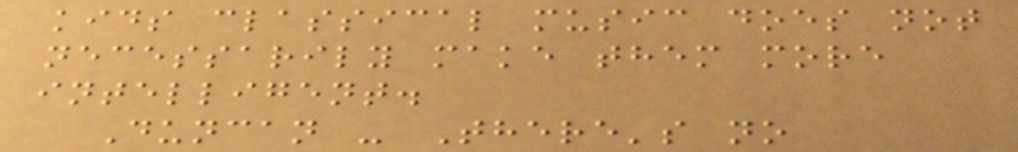kids classical music does not
necessarily make them more
intelligent.
Duncan - There's no
